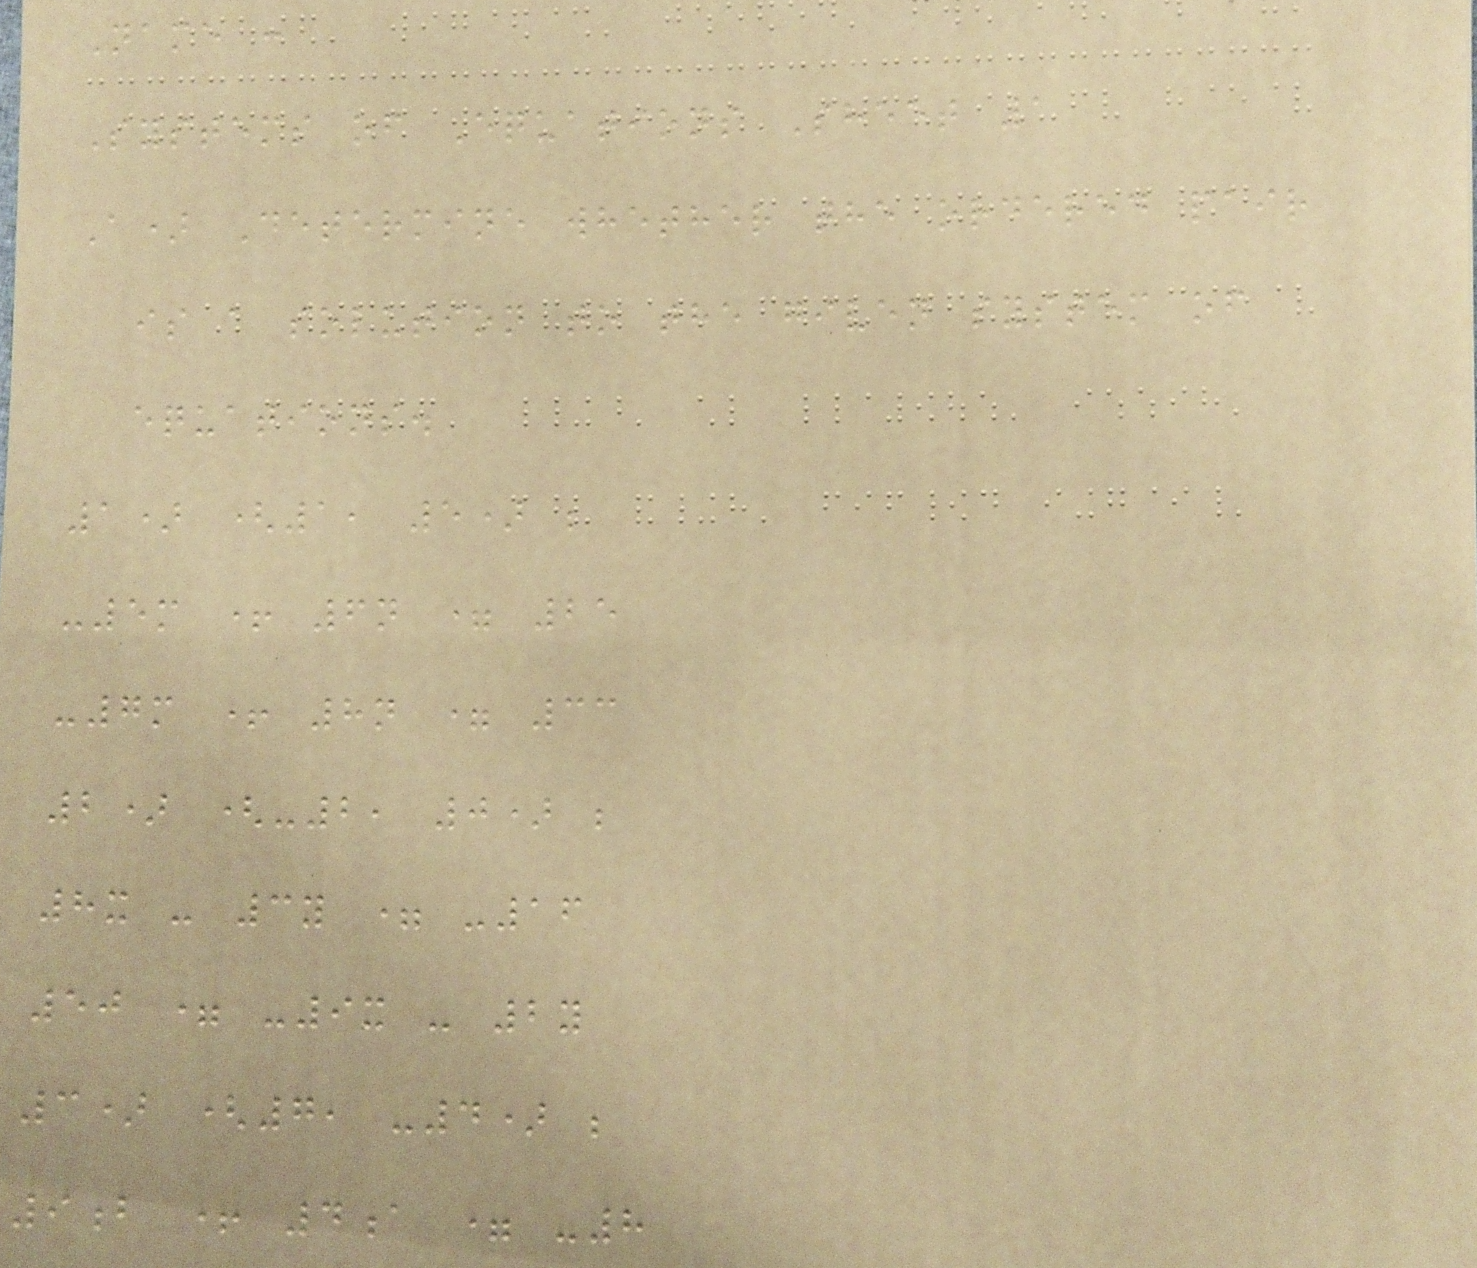Name :
Systems of Equations Sheet 1
A) Determine whether the ordered pair
is a solution to the given system of
equations.
1) (1, 5) ;
-5m + 6n = 25
-7m + 8n = 33
2) (-2, 0) ;
8x - 3y = -16
50 = -9x - 2y
3) (7, -4) ;
9b + 4a = -8
